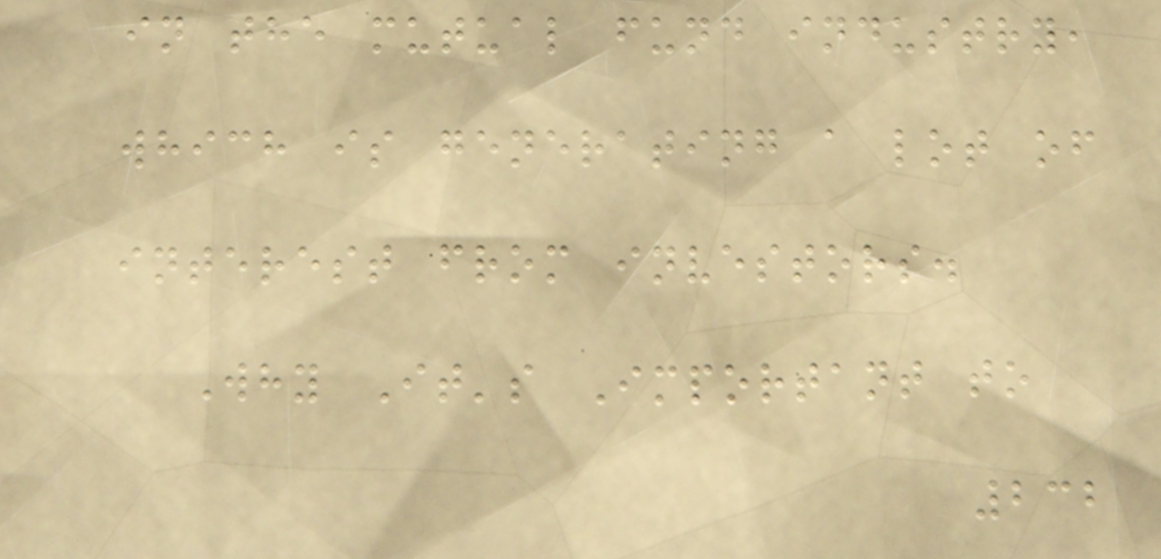in the mutual fund industry,
which is generating a lot of
interest from investors.
Why It's Important to
232
